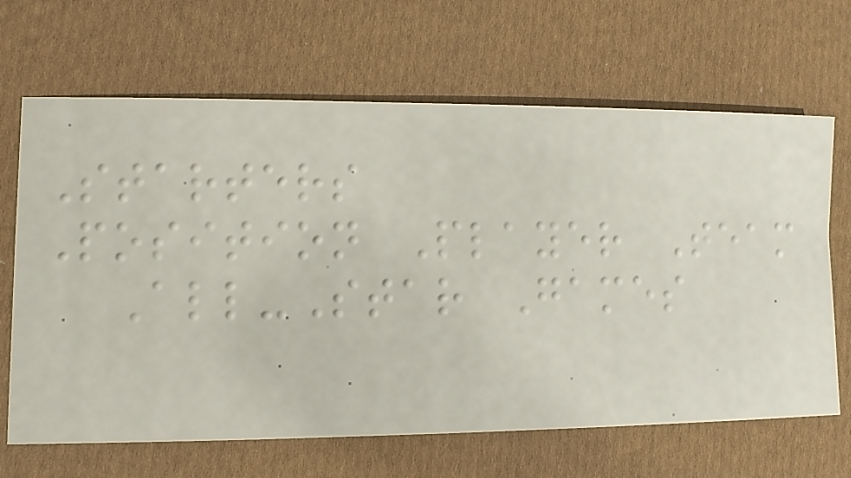Starters
Position Player Team
All-Star Games
